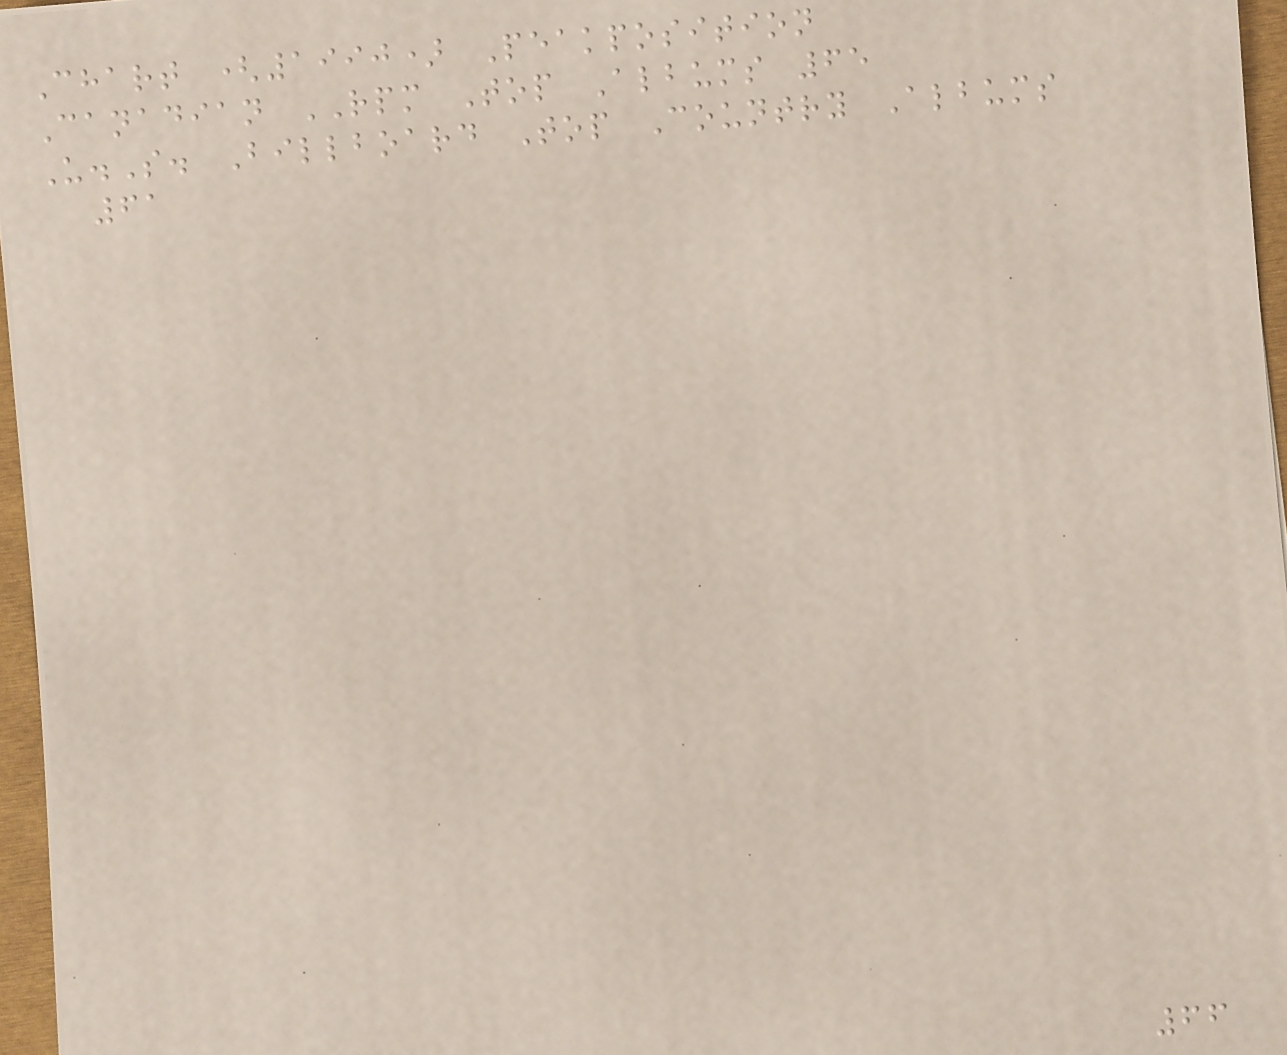Chart (1990) Peakposition
Canadian RPM Top Albums 65
U.S. Billboard Top Country Albums
61
66
